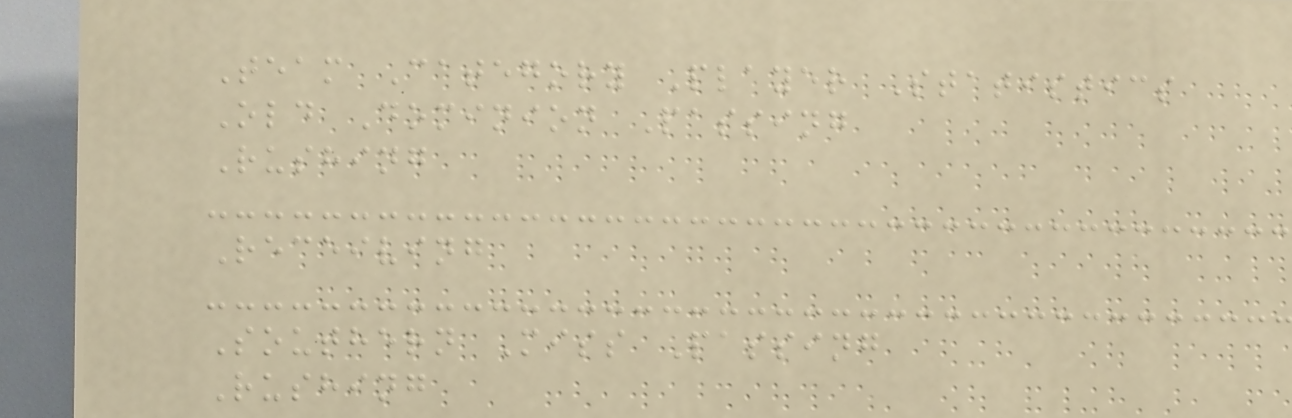Team Category Player Statistics
Old Dominion Passing
Rushing
Receiving
Southern Miss Passing
Rushing
